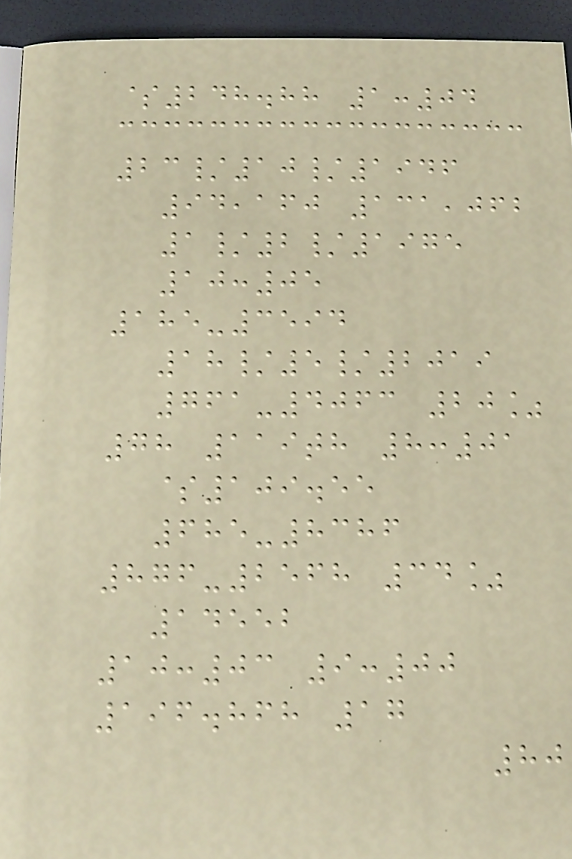$248.88 1:04
23/10/1946
94,160 131,062
1/2/1975
10:05
185-3594
18/5/2019
761-4063 20%
78 119th 8:01
$109.55
685-8386
876-2568 34%
14552
10:03 9:00
196.868 17
80
